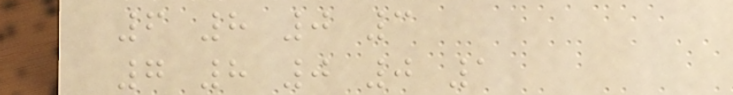6 8 0 3
7 8 0 0 1
